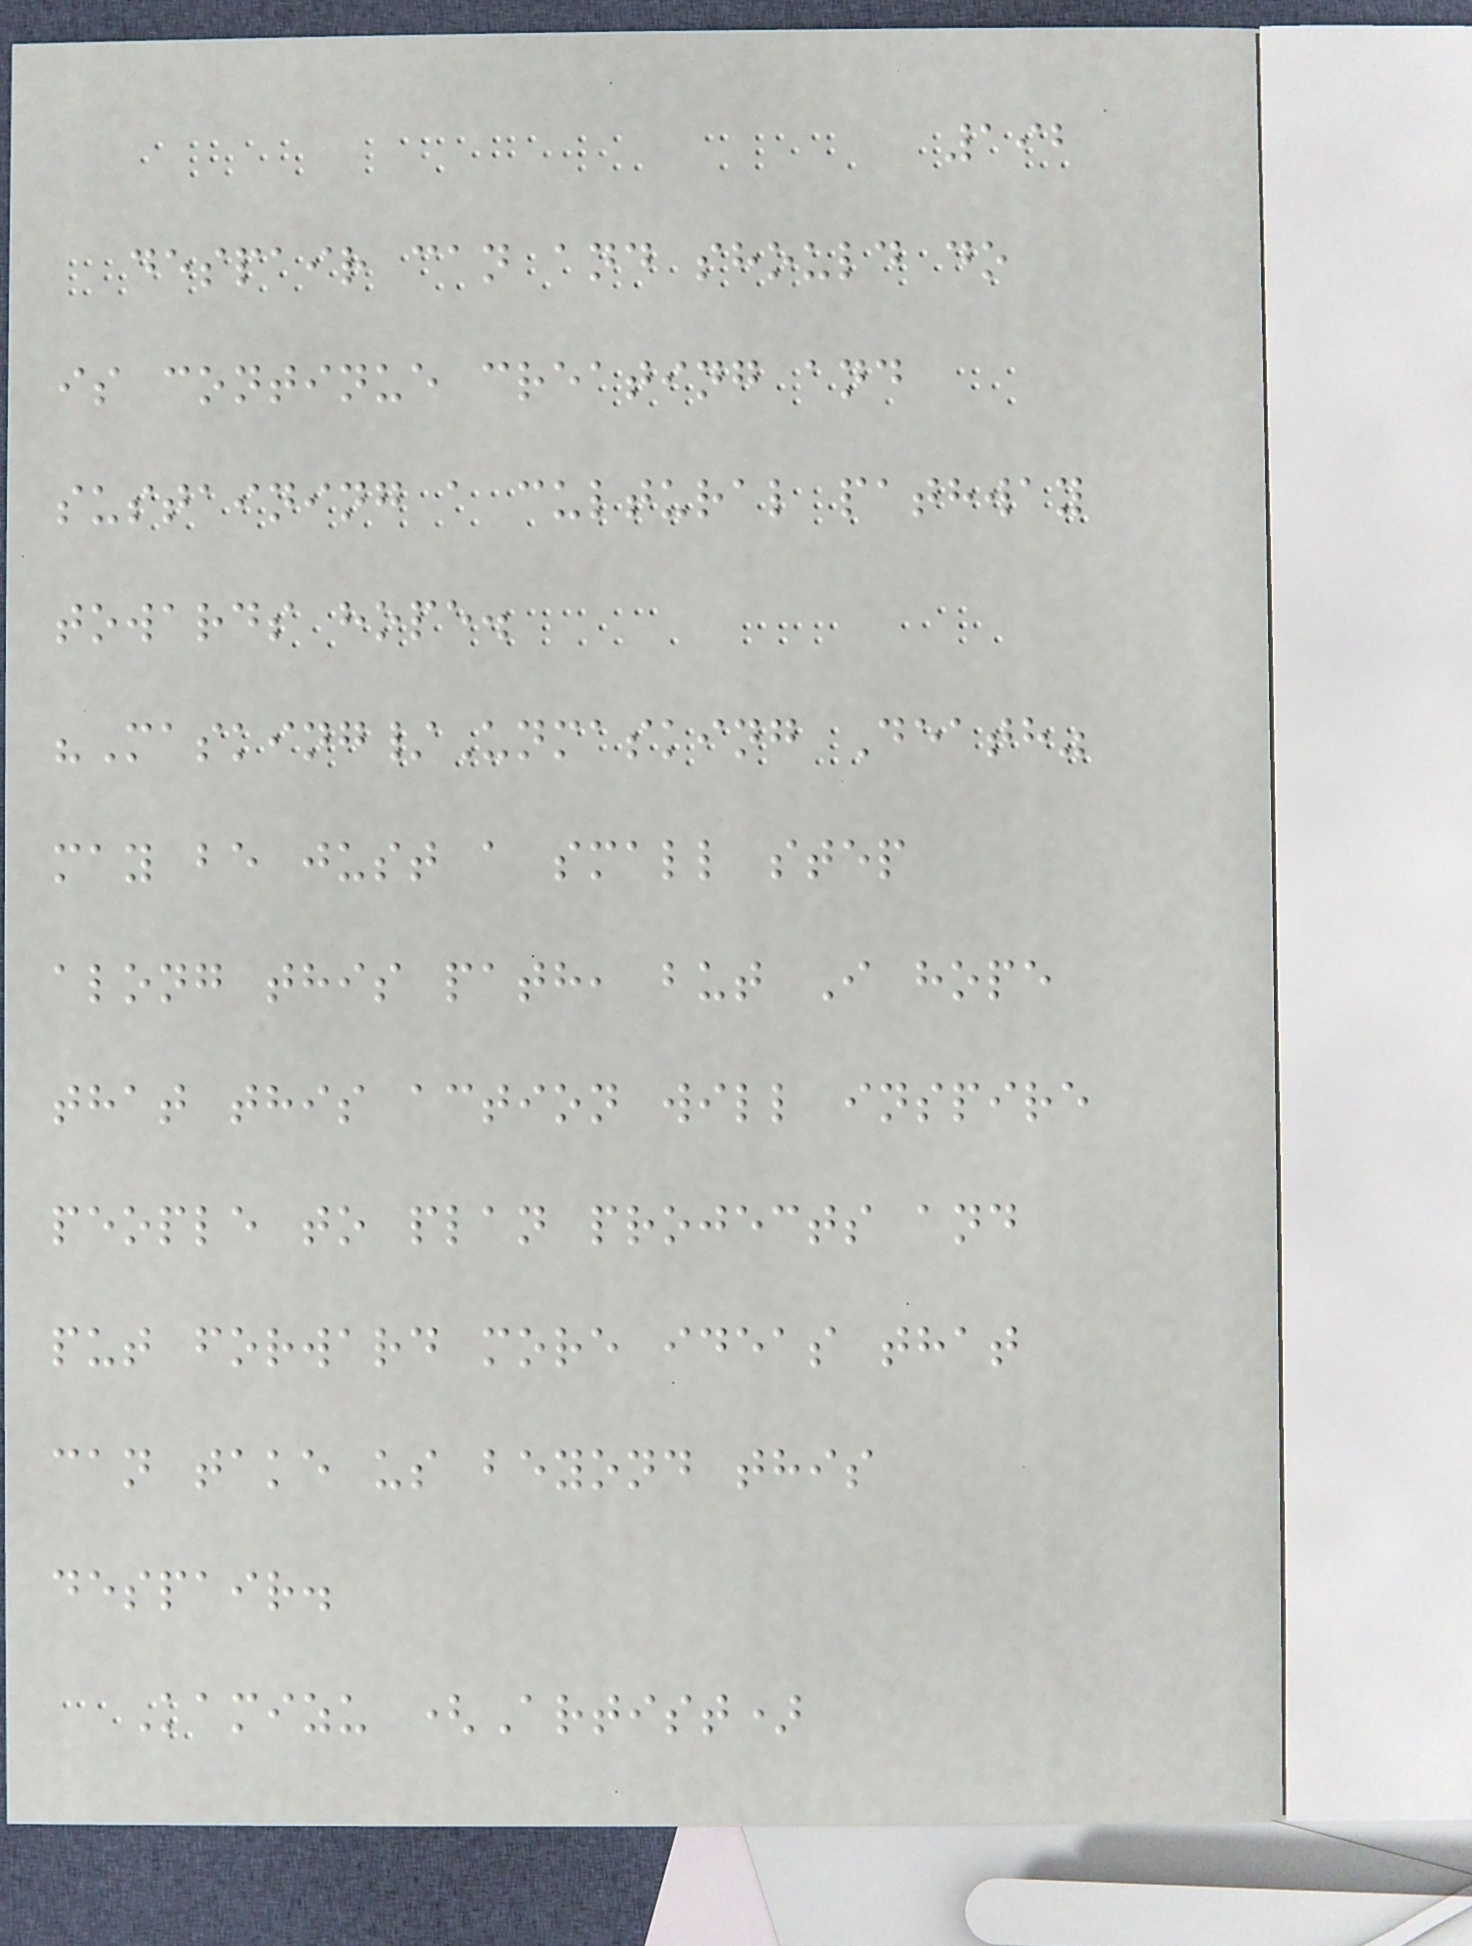192
despair can and should do
is continue creating and
sustaining a cultural pathway
towards hope.
"Masking/Unmasking Death"
may be just a small step
along this path, but I hope
that this action will inspire
people to plan projects and
put forward more ideas that
can take us beyond this
despair.
Kamizu (Artist)
